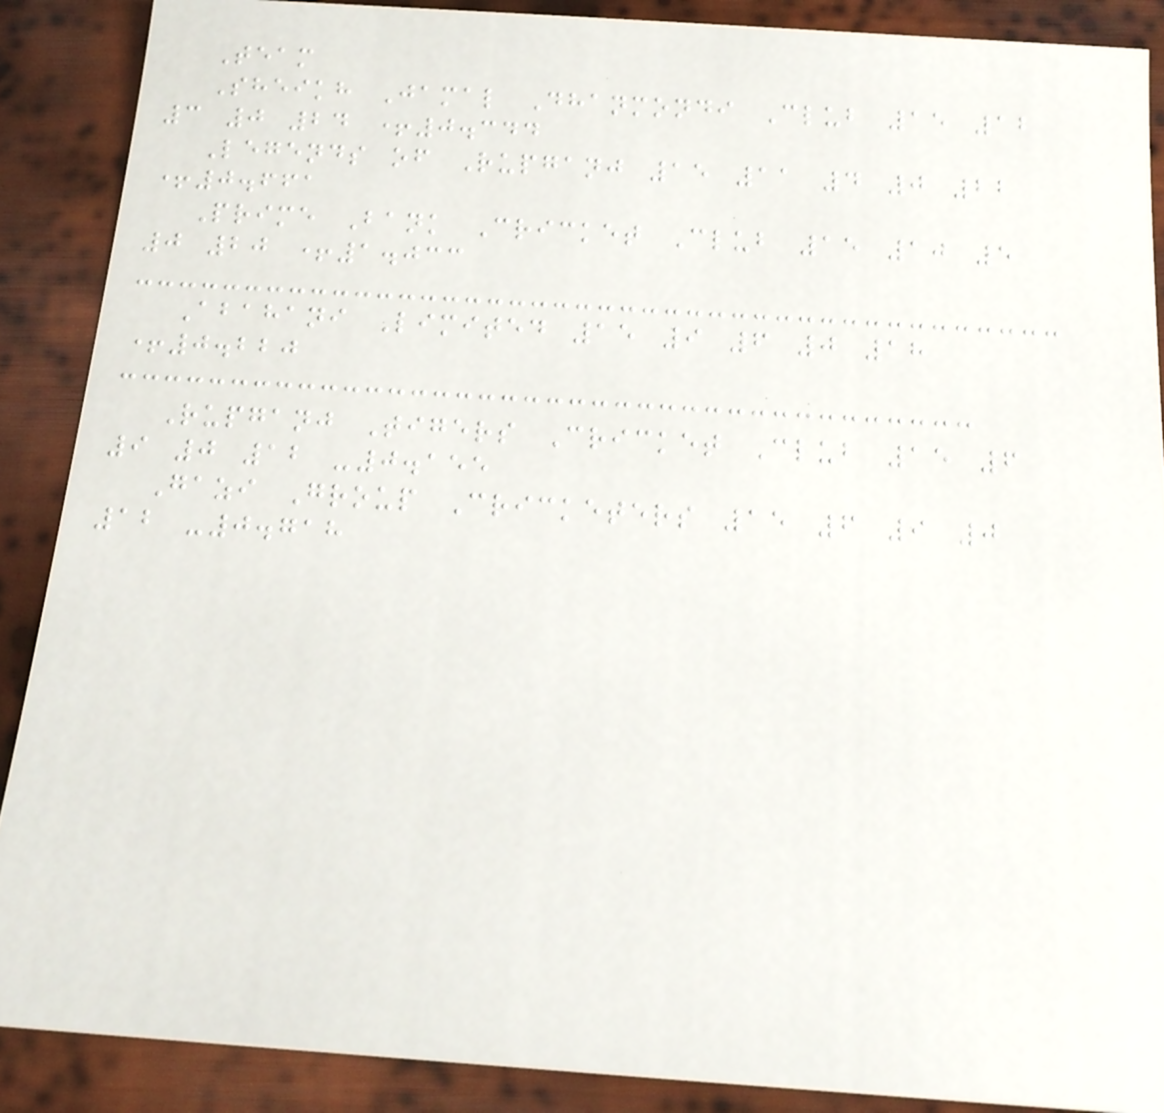Team
Sheikh Jamal Dhanmondi Club 15 12
3 0 24 +0.344
Legends of Rupganj 15 11 4 0 22
+0.661
Prime Bank Cricket Club 15 10 5
0 20 +1.033
Abahani Limited 15 9 6 0 18
+0.220
Rupganj Tigers Cricket Club 15 6
9 0 12 -0.155
Gazi Group Cricketers 15 6 9 0
12 -0.718
